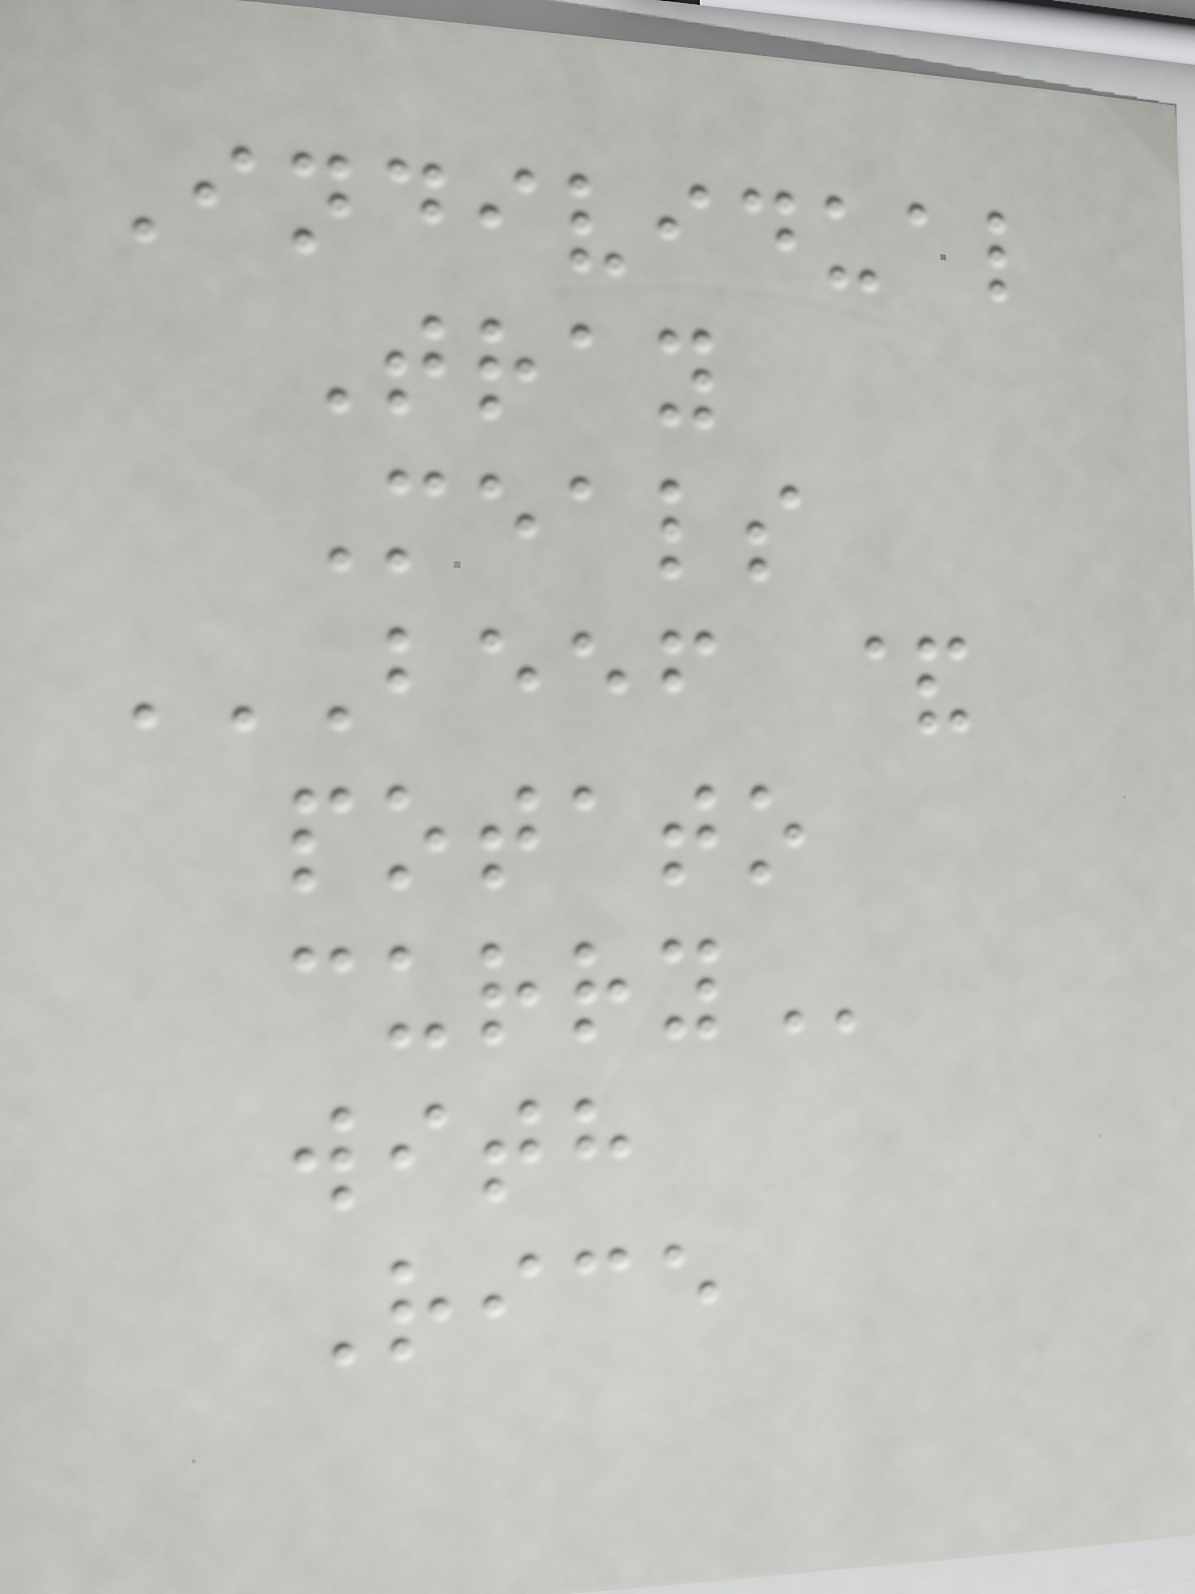Individual
Tray
Meals
BEEF &
POTATO
CURRY
with
Rice
